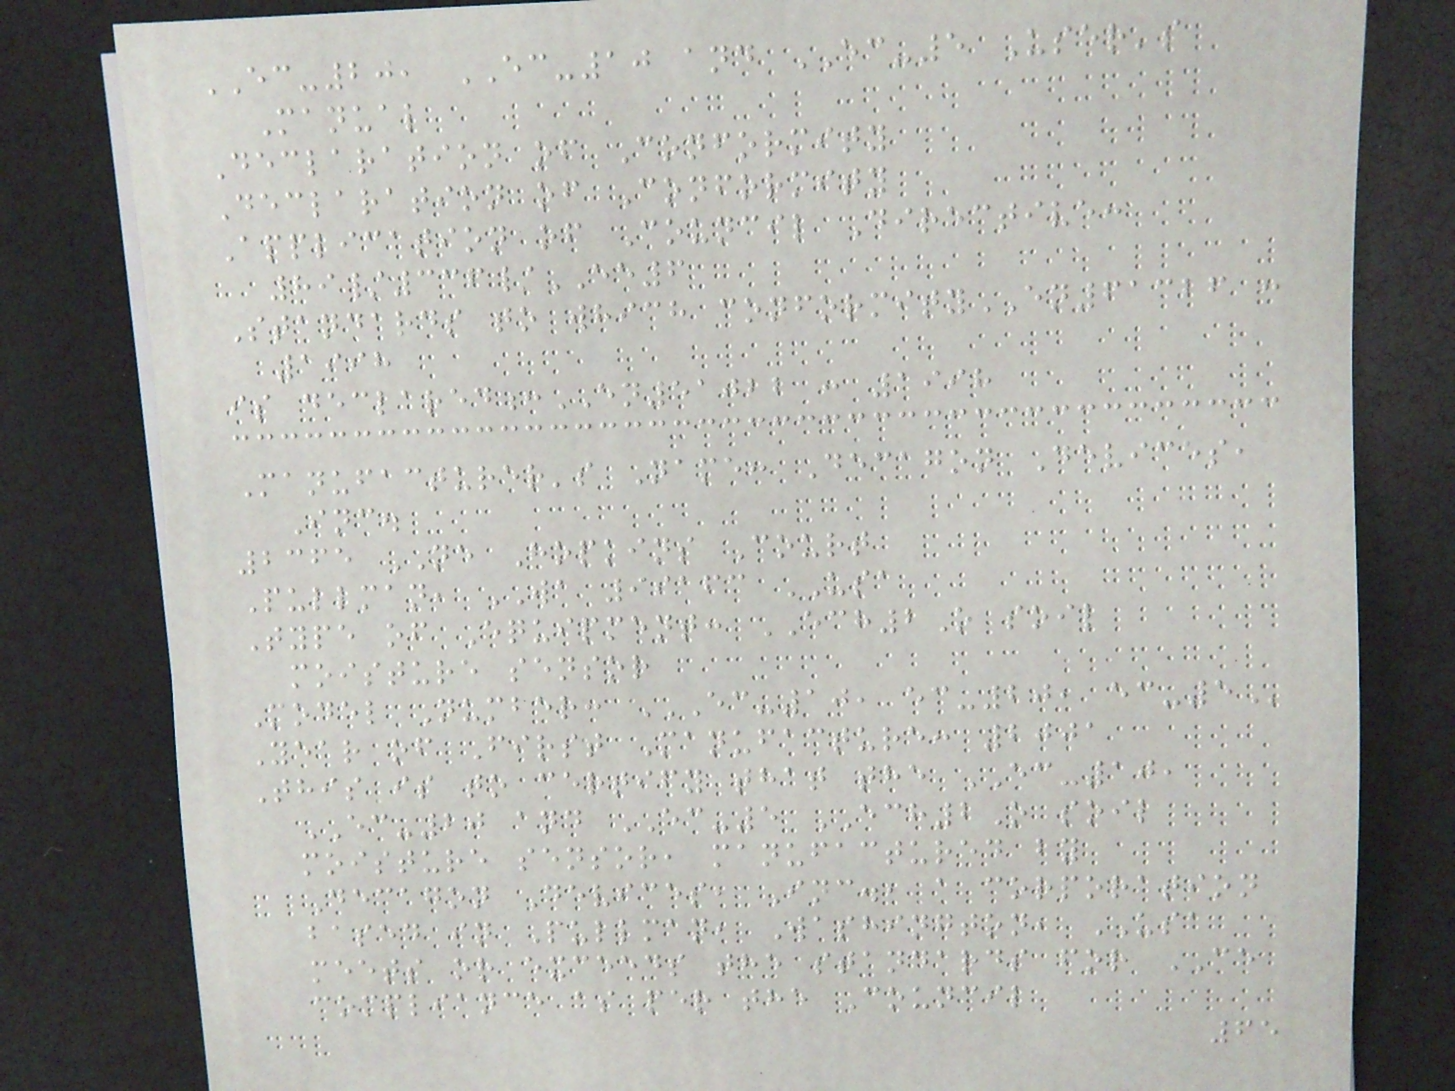EC-20, EC-10 and EC-5 User's
Manual
Declaration of Conformity
Declaration of Conformity
Application of Council Directive:
89/336/EE6
Standards to which conformityEN61326 :
1998
is declared:EN51022 : 1998
Manufacturer's Name: Decagon Devices,
Inc.
2365 NE Hopkins Court
Pullman, WA 99163 USA
Type of Equipment: ECH2O soil
moisture sensor
Model Number: EC-10, EC-20, EC-5
Year of First Manufacture: 2001
This is to certify that the EC-10,
EC-20 and EC-5 ECH2O soil
moisture sensor, manufactured by
Decagon Devices, Inc., a corporation
based in Pullman, Washington, USA
meets or exceeds the standards for CE
compliance as per the Council
65
